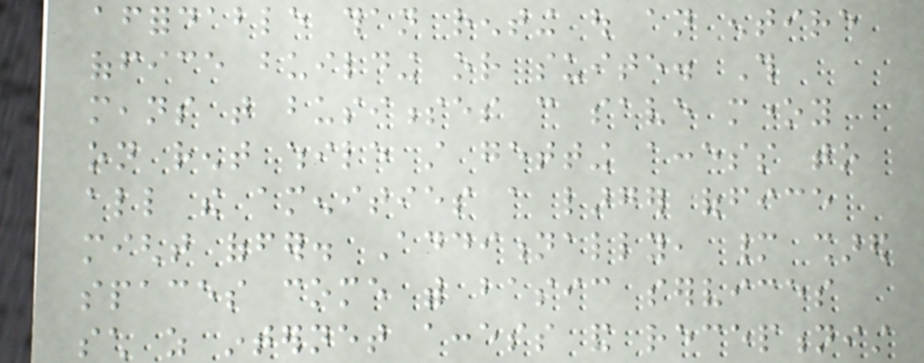affordable than renting out an entire
office building or suite. This
means that businesses can save money
on rent while still getting access to
all the amenities a larger office
might offer. Additionally, many shared
spaces come with basic services
such as internet access and receptionist
